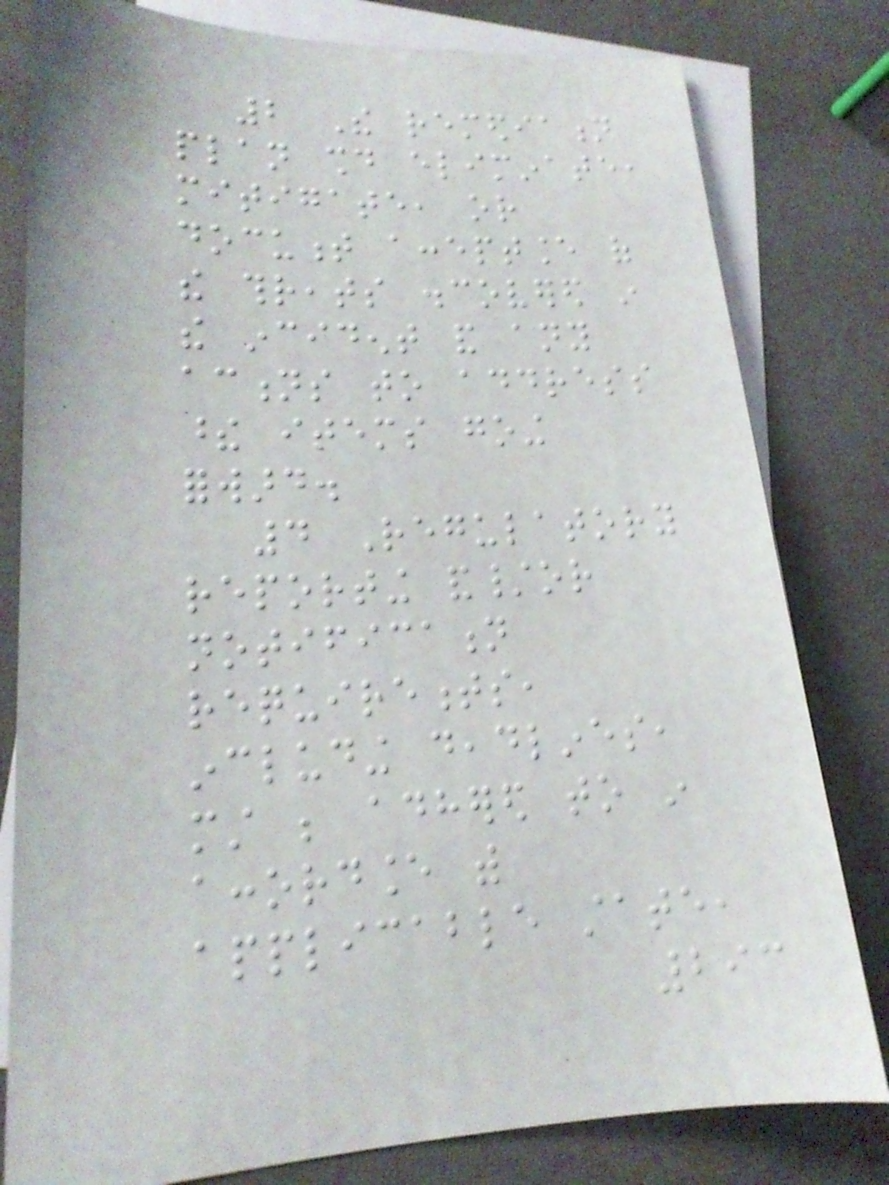2 The remediation
plan should eliminate,
mitigate, or
document acceptance of
the threats discovered in
the incident and any
actions to address
these items going
forward.
4 Regulatory
reporting and/or
notification
requirements,
including deadlines,
must be adhered to in
accordance with
applicable state,
293
